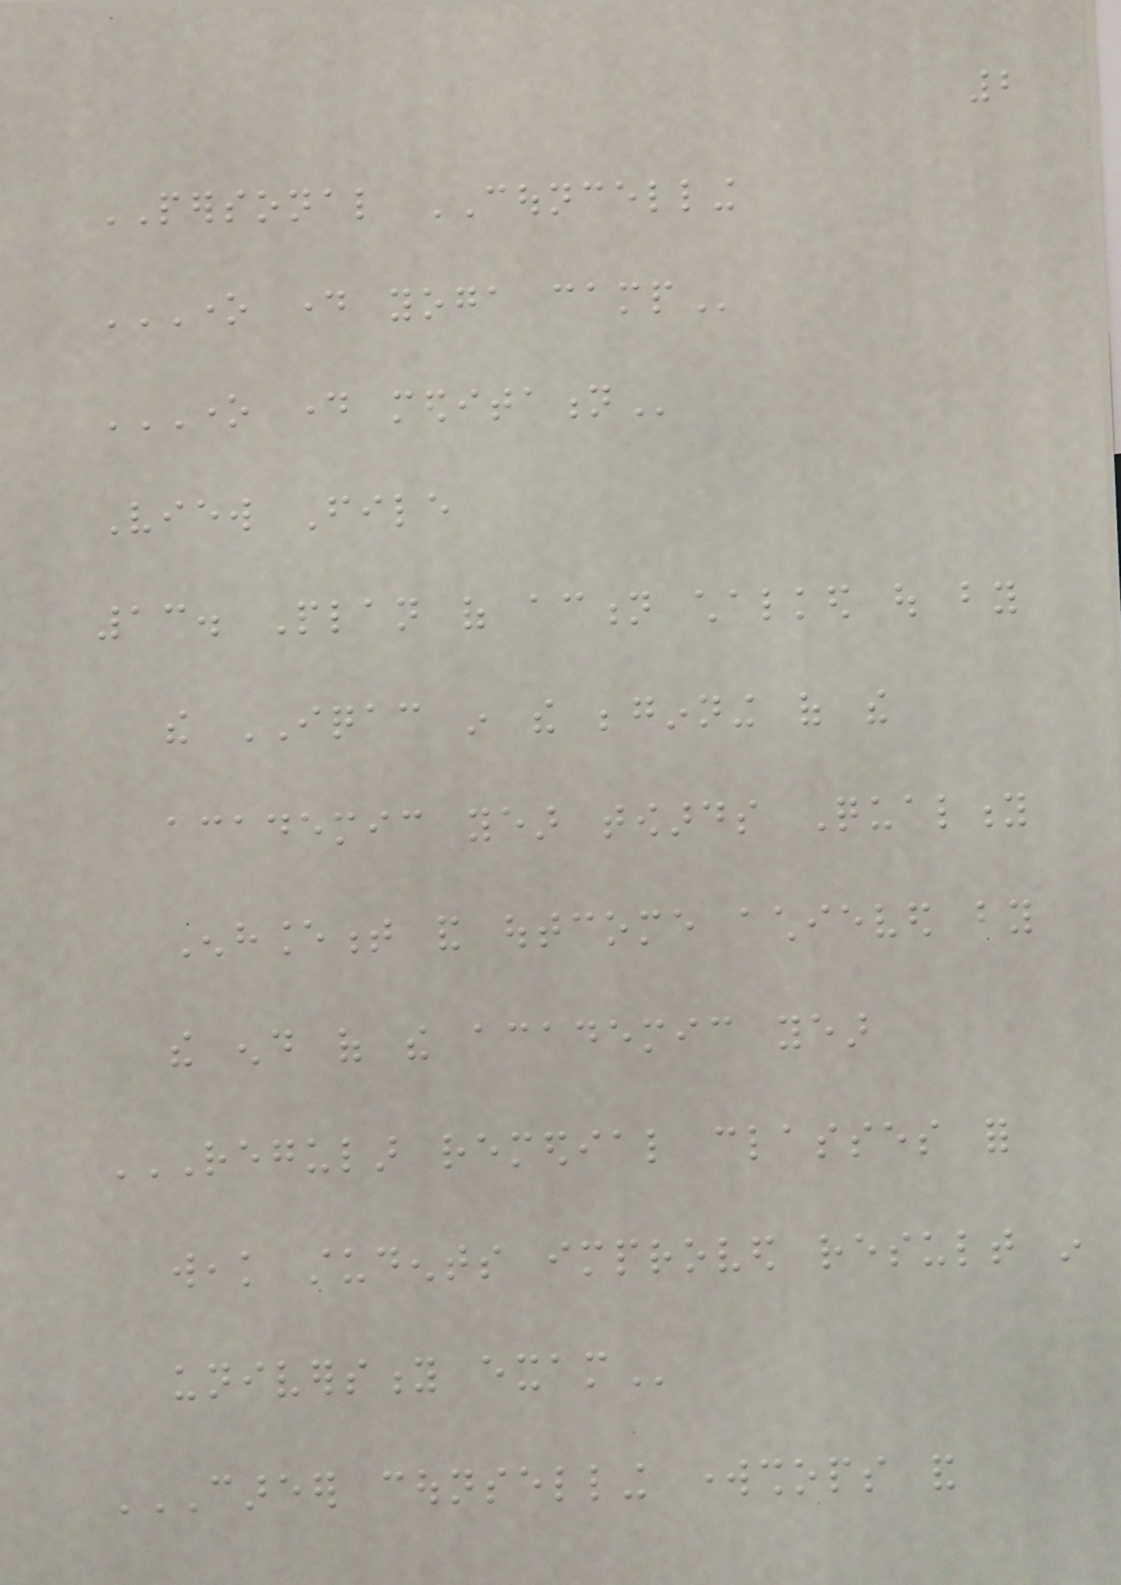2
PERSONAL COUNCELLING
ONE DAY YOGA CAMP
ONE DAY MEDITATION
View File
13. Plan of action chalked out by
the IQAC in the beginning of the
academic year towards Quality
Enhancement and outcome achieved by
the end of the academic year
REGULAR REMEDIAL CLASSES FOR
WEAK STUDENTS IMPROVED RESULT IN
UNIVERSITY EXAM
CAREER COUNSELLING WORKSHOPS AND
